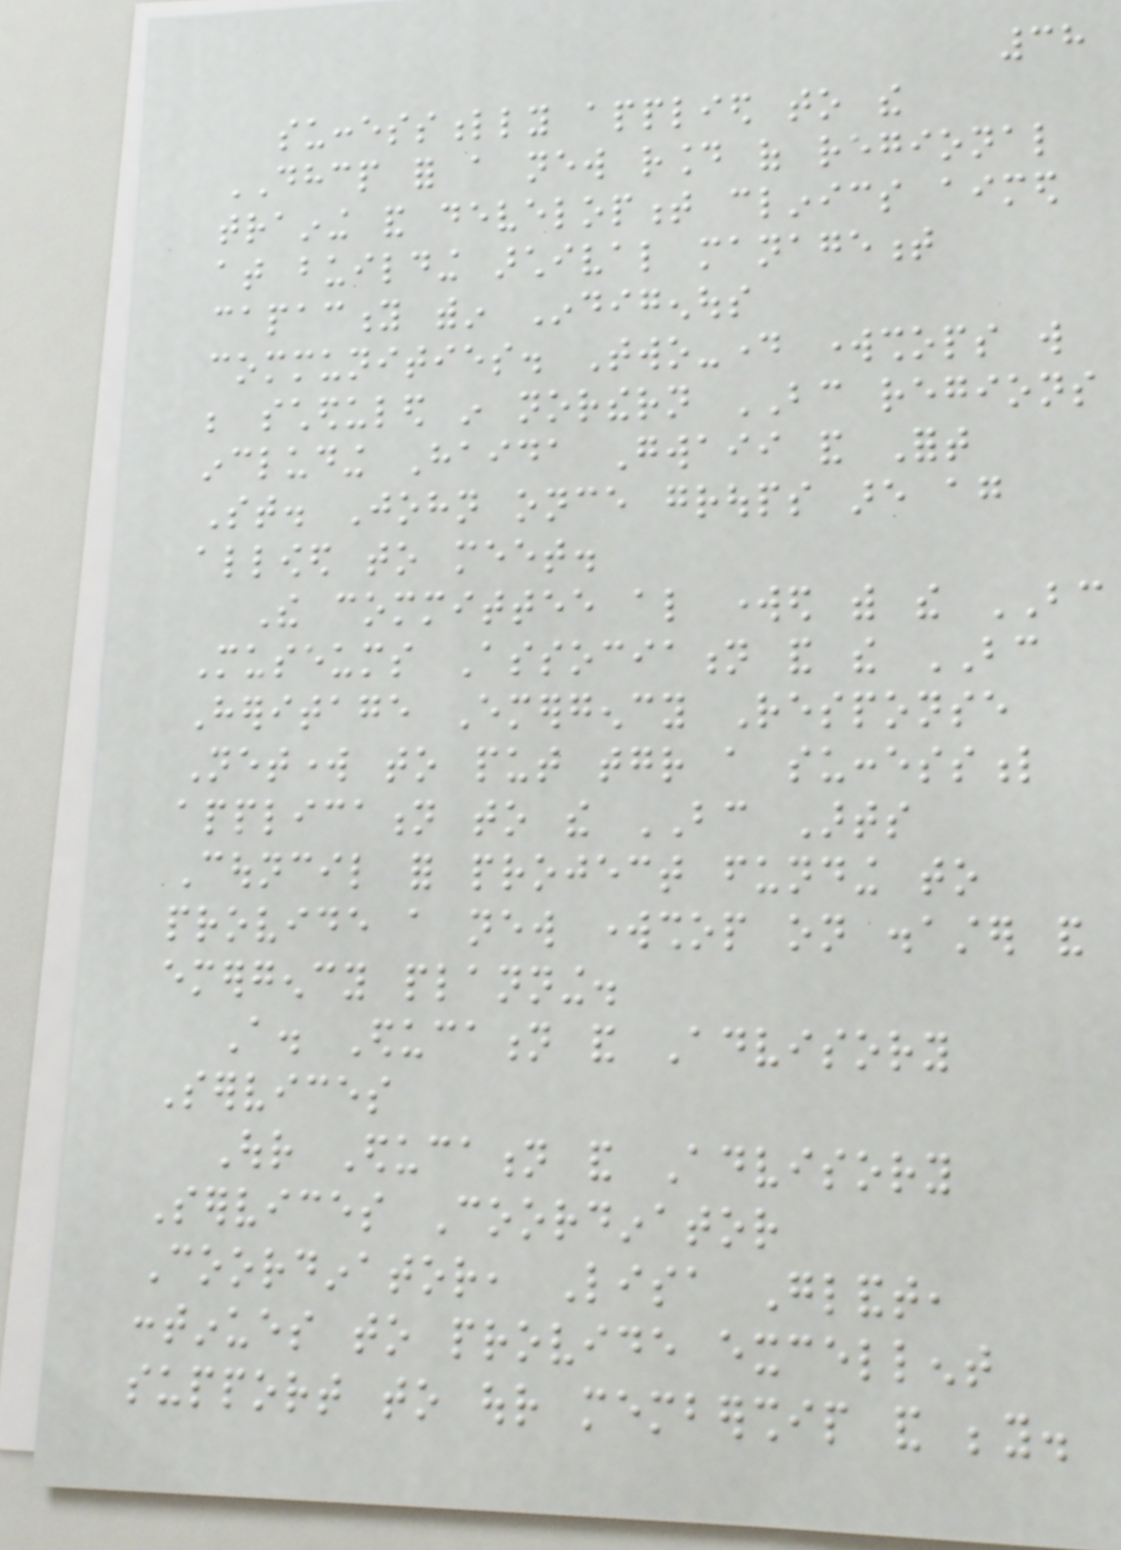38
successfully applied to the
DHCP for a new round of regional
training and development clinics aimed
at building archival management
capacity within Indigenous
communities. Two-day workshops will
be scheduled in northern BC regions
including Haida Gwaii and Fort
St. John once groups are again
allowed to meet.
The committee also worked with the BC
Museums Association and the BC
Heritage Emergency Response
Network to put together a successful
application to the BC Arts
Council for project funding to
provide a new workshop on disaster and
emergency planning.
A. Education and Advisory
Services
Our Education and Advisory
Services Coordinator
Coordinator, Lisa Glandt,
continues to provide excellent
support to our membership and beyond.
